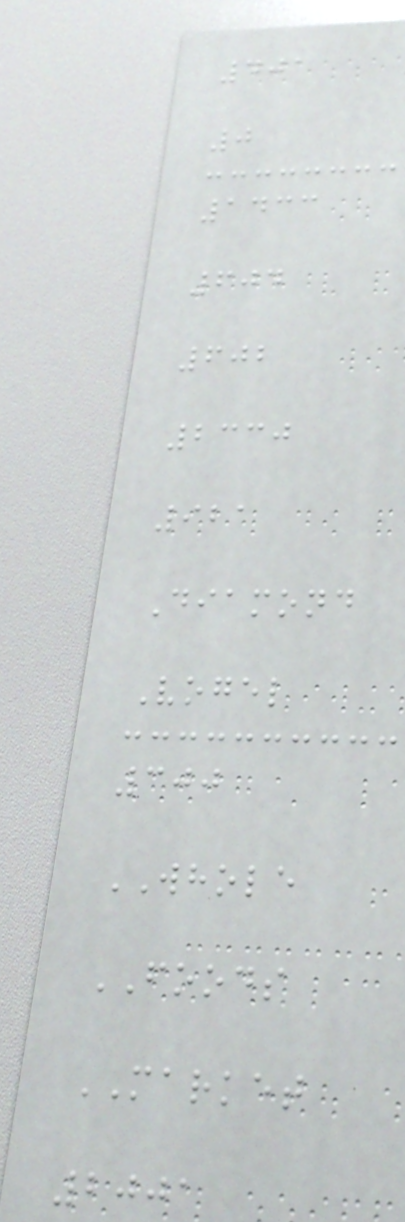401
0
1433
604
602
2330
921
Diamond
Vogel
300
WHOLE
FOODS
MARKET
2001
